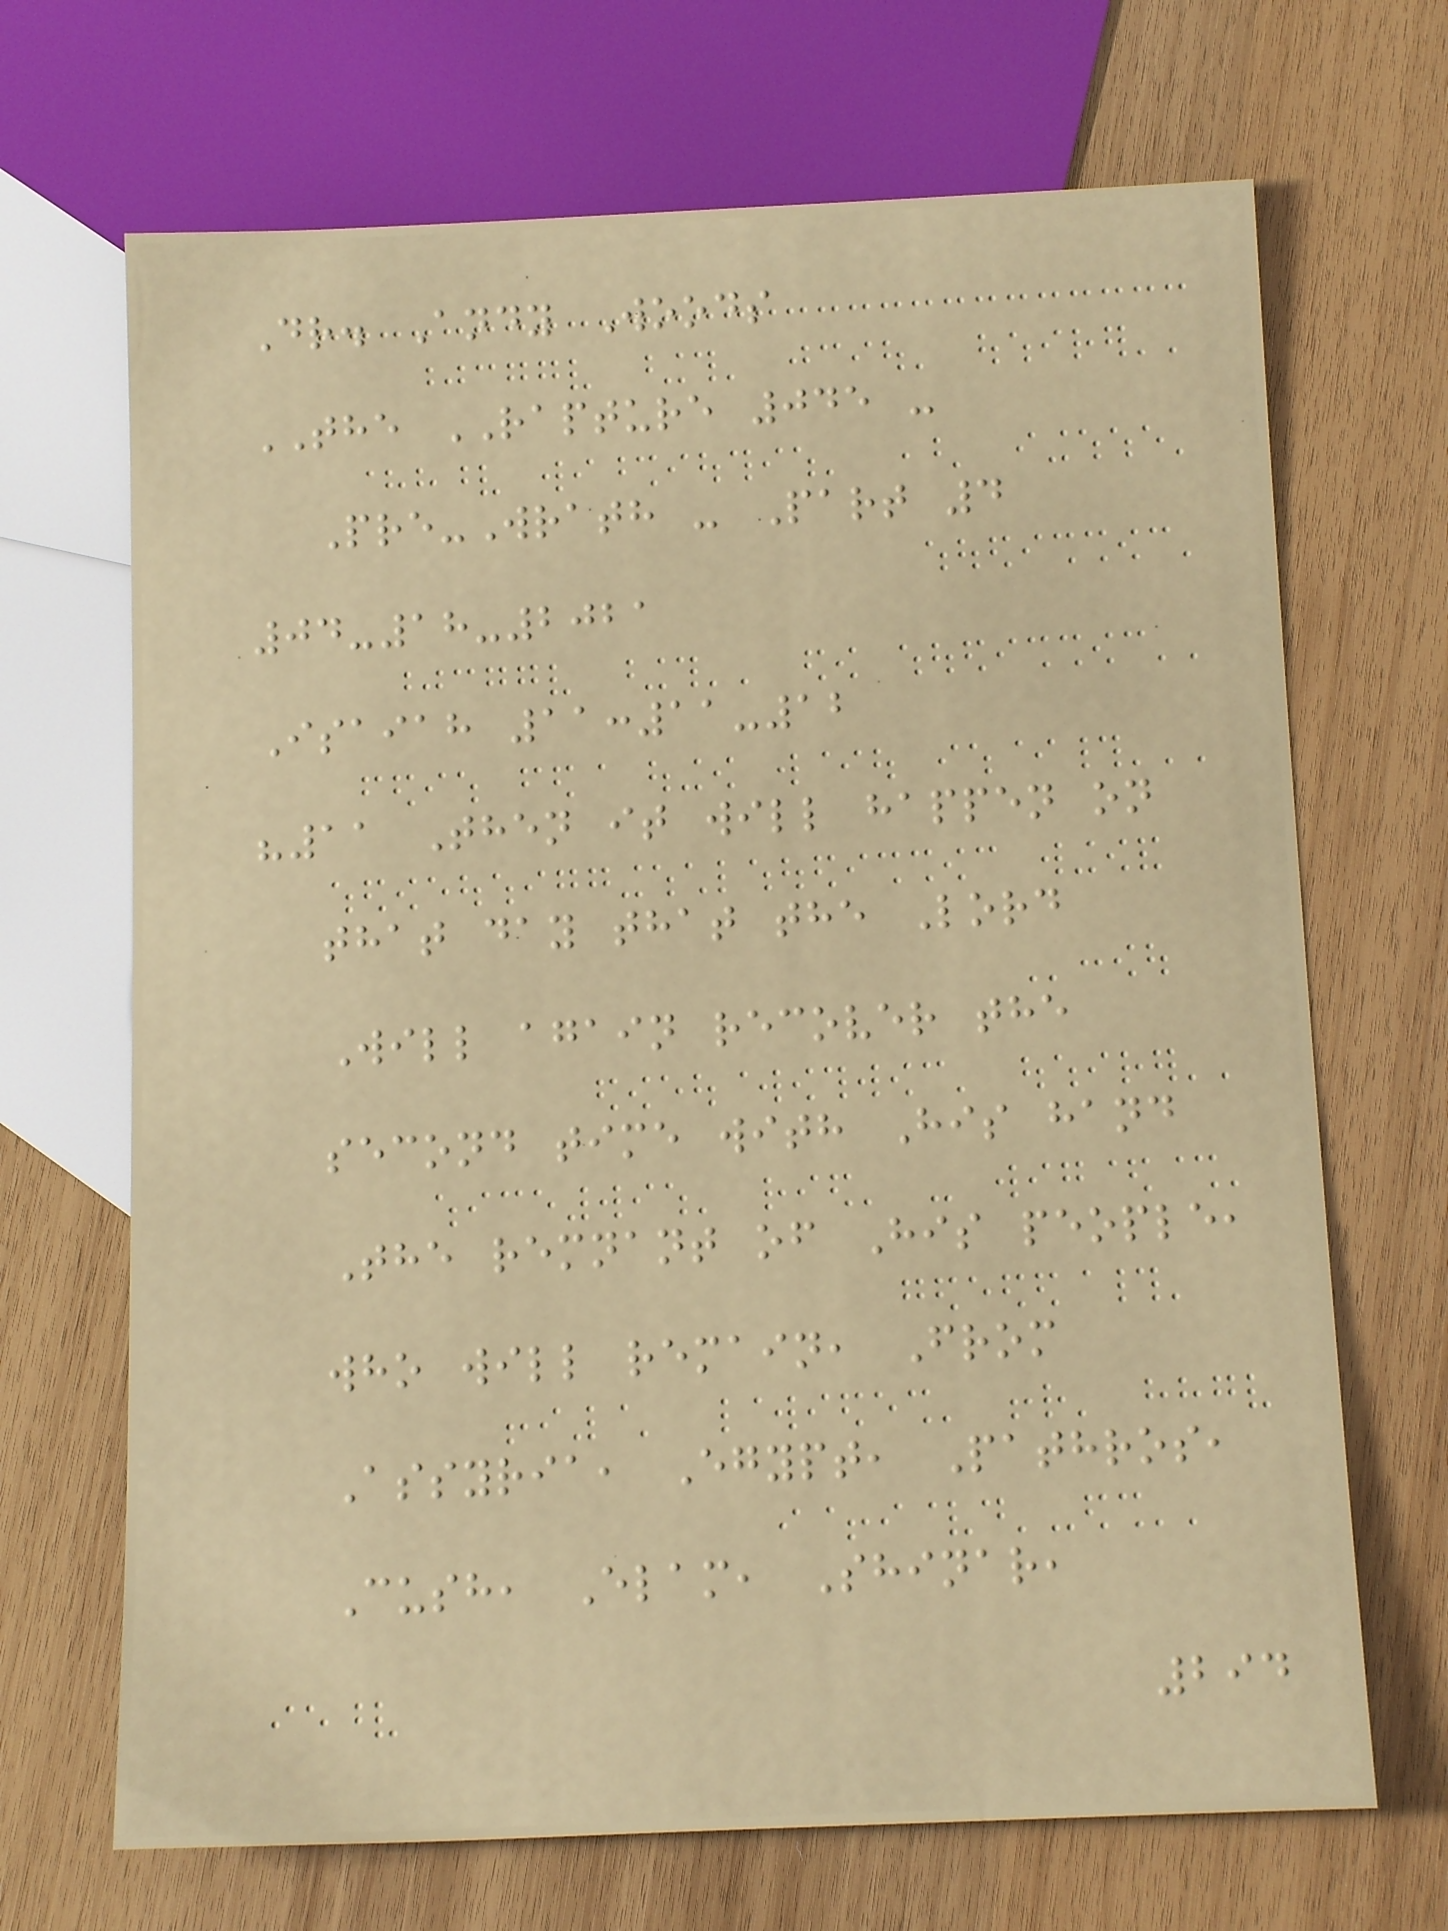Dr. Andy Woods
THE RAPTURE 045 -
Pre-Wrath - Part 4
04-18-2021
Isaiah 11:11-12
"11 Then it will happen on
that day that the Lord
Will again recover the
second time with His hand
The remnant of His people,
who will remain, From
Assyria, Egypt, Pathros,
Cush, Elam, Shinar,
294
